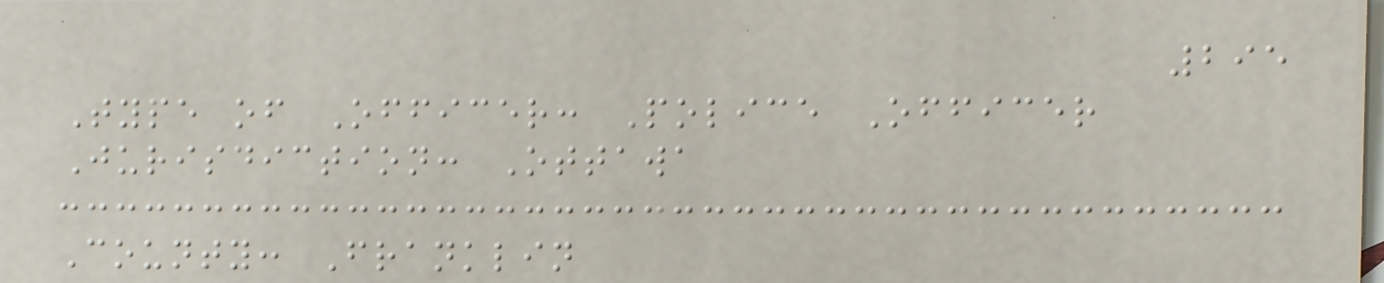295
Type of Officer: Police Officer
Jurisdiction: Ottawa
County: Franklin
